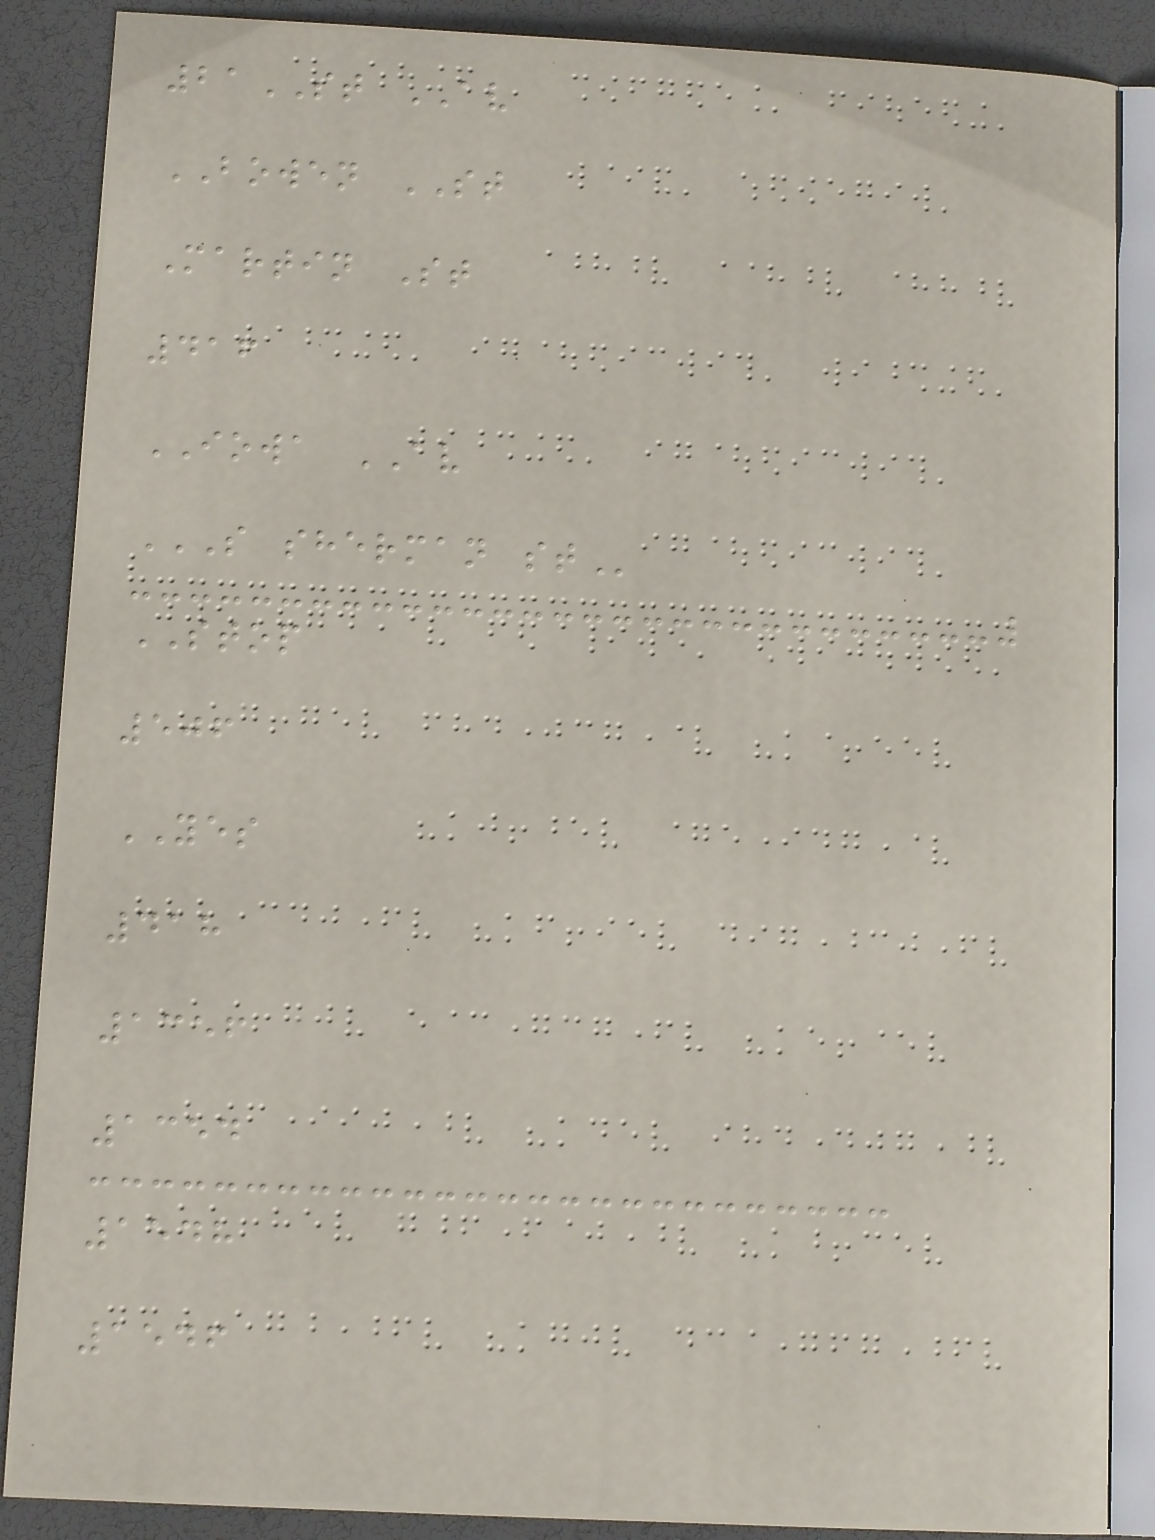21ST AV
BOWEN ST
Martin St
416
IOWA AV
S SHERMAN ST
STOP
506
YES
418
1356
1354
1548
1546
